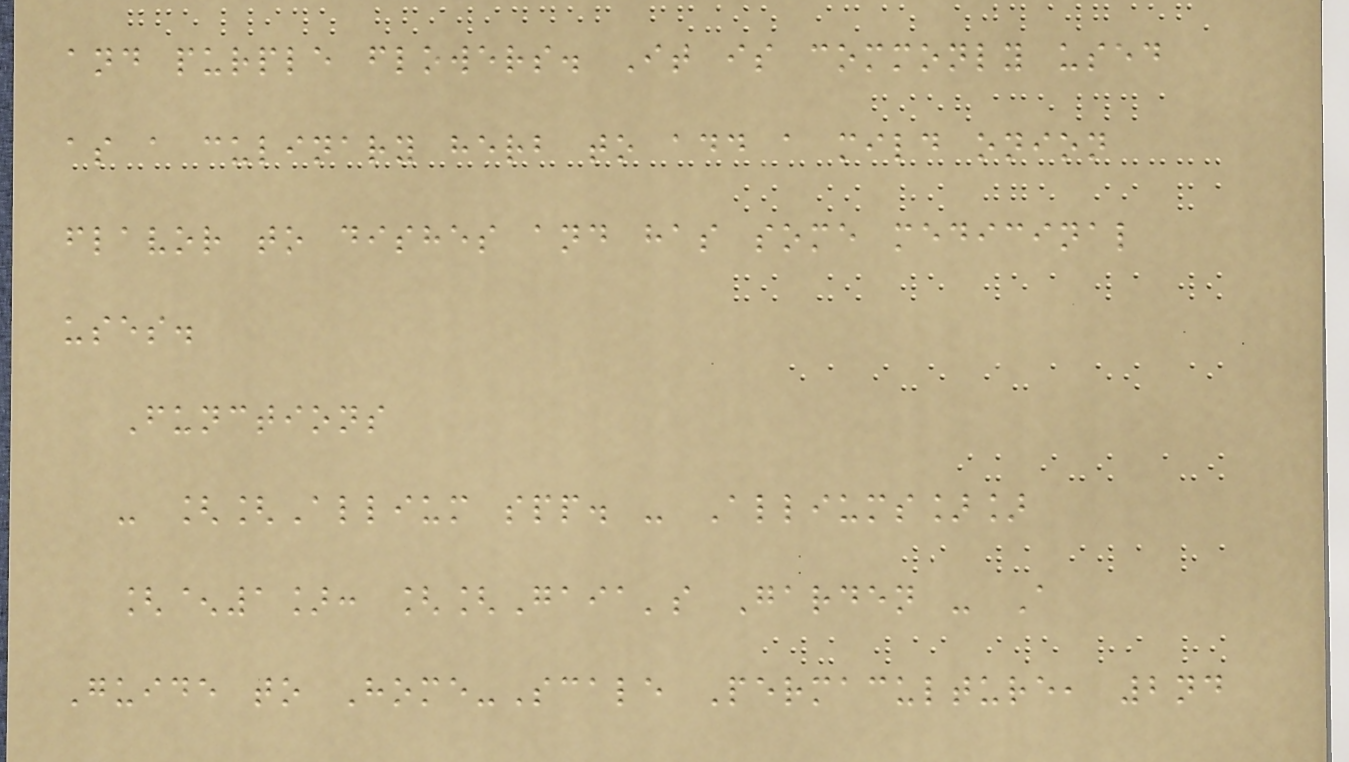and purple flowers. It is commonly used
as a culinary herb to add a mild onion
flavor to dishes and has some medicinal
uses.
Functions
- [[Allium spp. - Alliums]]
[^1]: [[Gaia's Garden - A
Guide to Home-Scale Permaculture, 2nd
